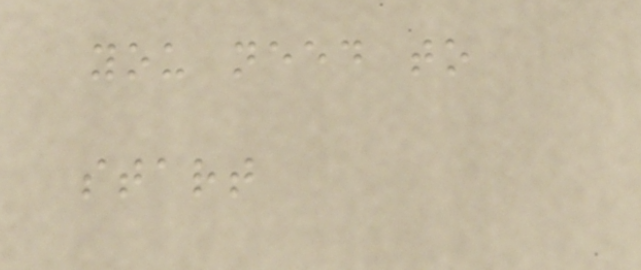you need to
start
